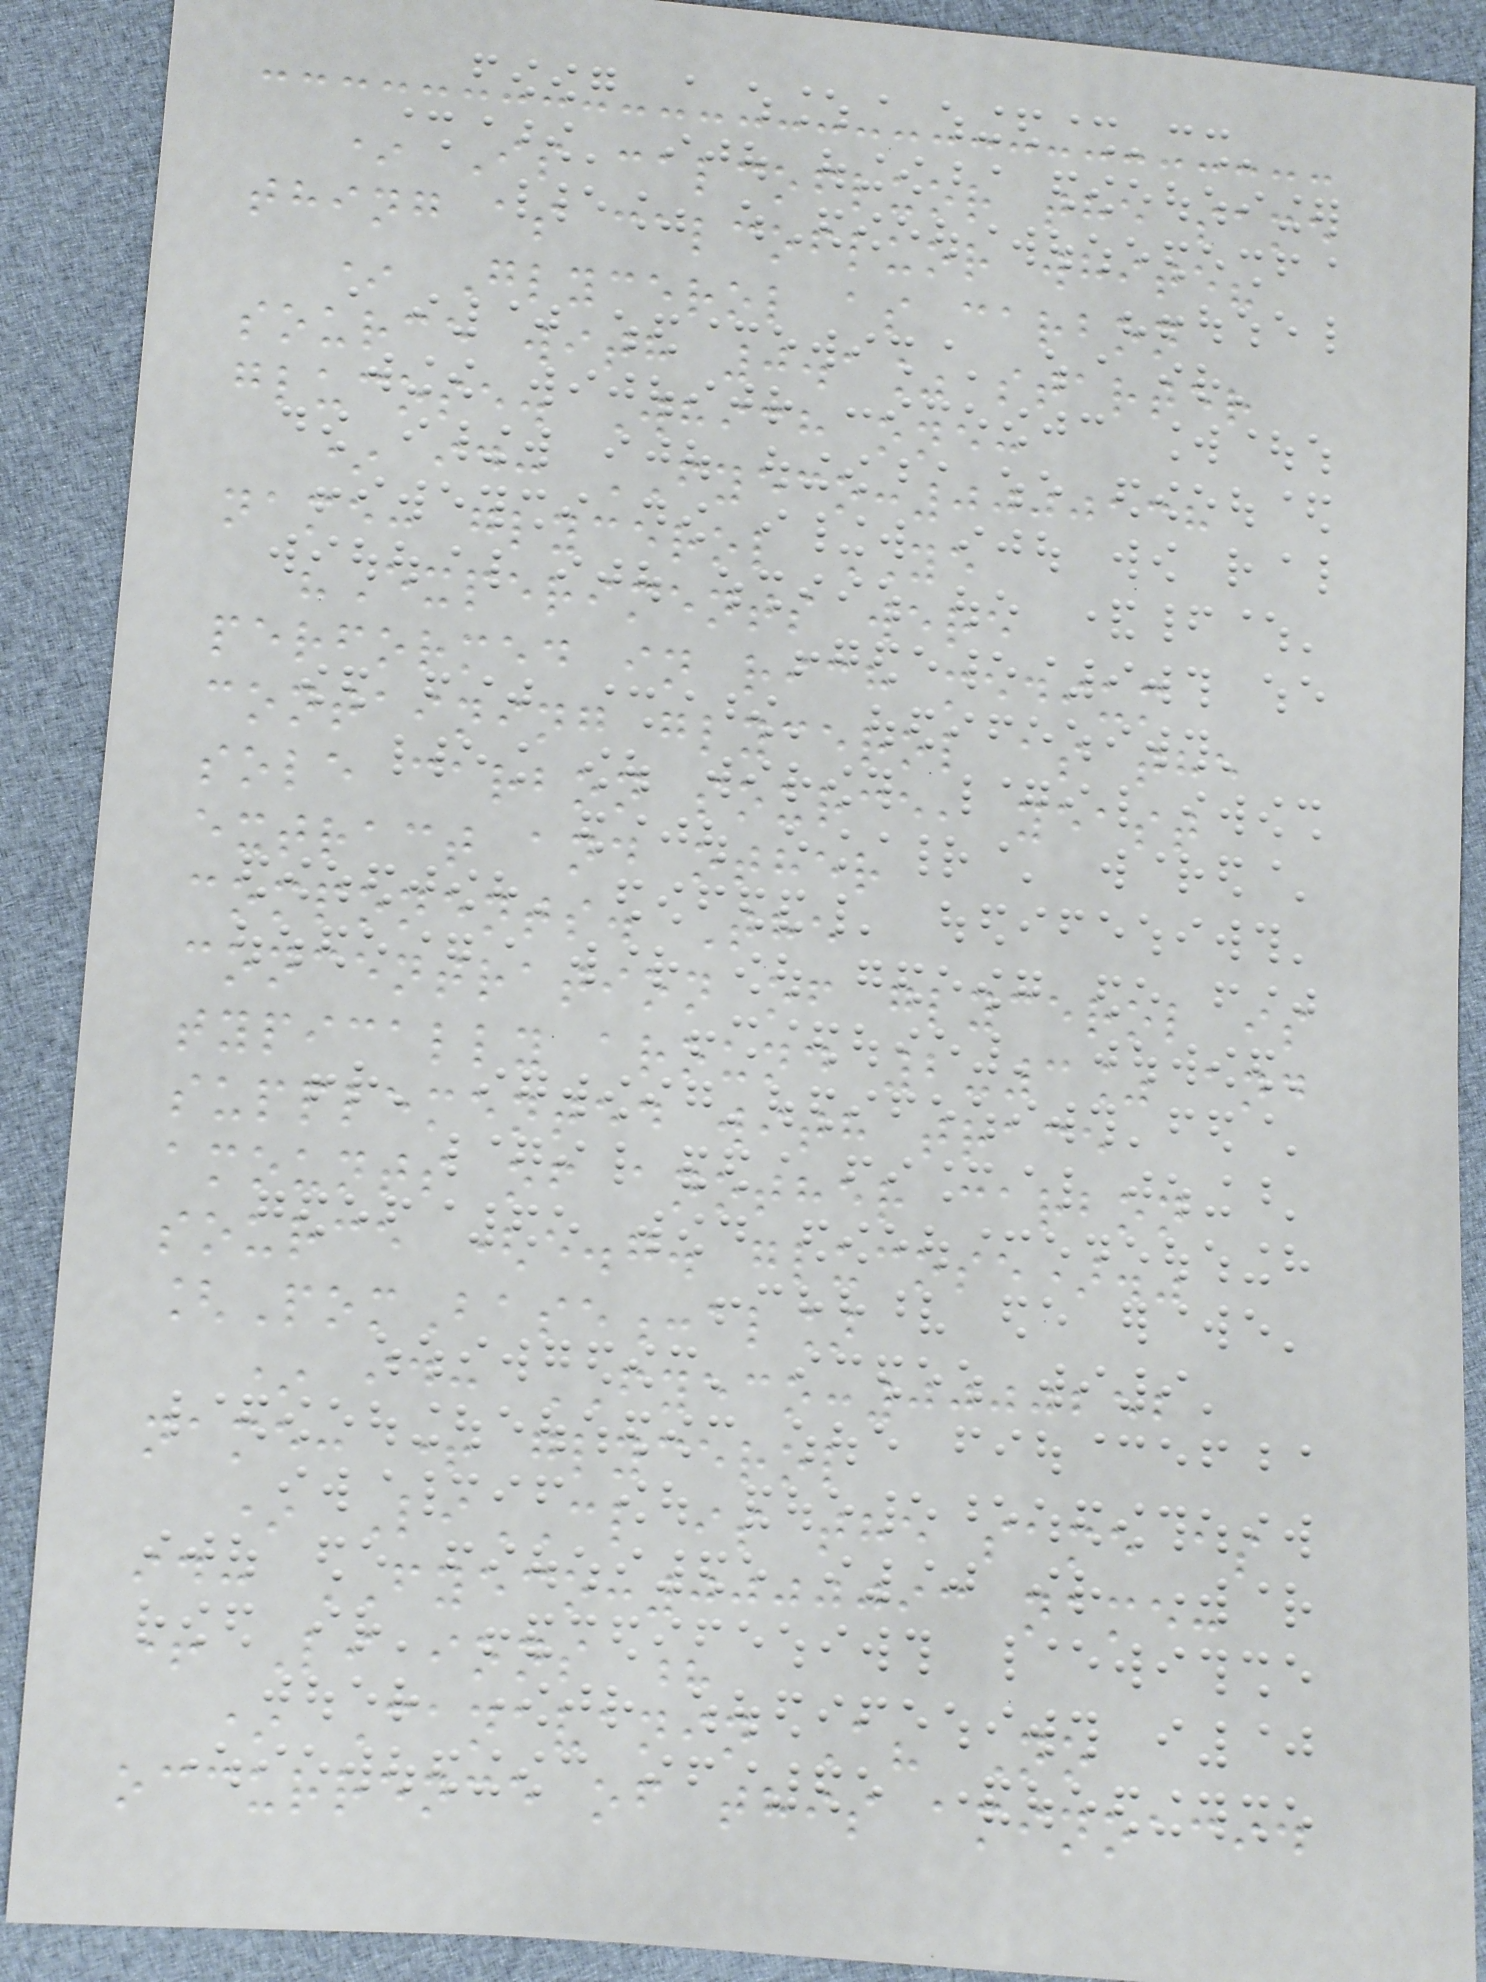* Is calcofluor the same
thing as calcofluor white?
* Glycerol as carbon
source with 0.1% starter
glucose. Which one:
* id: FYECO:0000138
name: glycerol YE
"Experiments were
performed in rich medium
containing glycerol as the
sole carbon source, yeast
extract and other
components. The
concentration of glycerol is
typically around 2-3% and
supplemented with trace
amounts of another carbon
source (e.g. glucose)."
[PomBase:al]
* id: FYECO:0000252
name: + glycerol
* LiCL is the same as
id: FYECO:0000093 name:
+ Li ions ?
* Canavanin A? No
occurrence of this aminoacid
